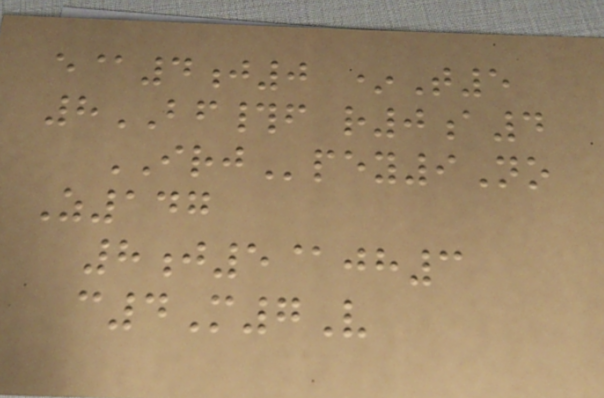e@4j0 *T5
8BF#f r0a4
IRJpey9No
Z147
8j5@jh3
c4M7V
